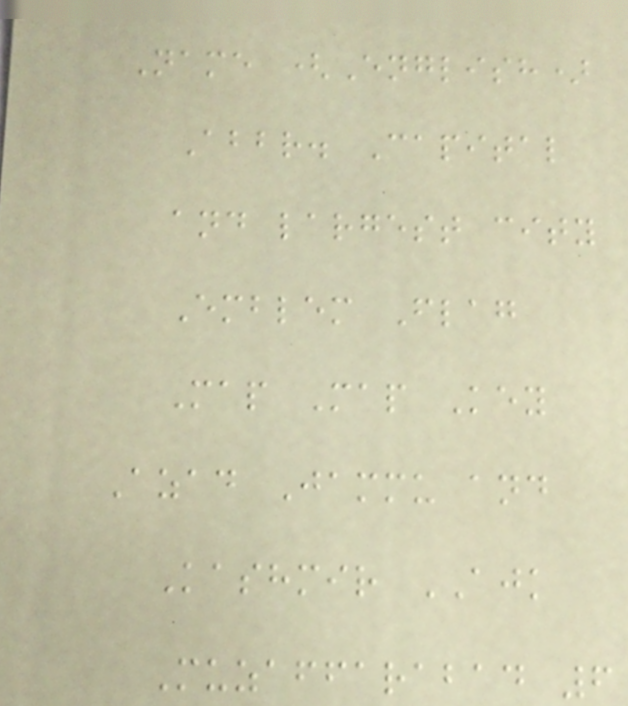Name (English)
Abbr. Capital
and largest city
Emblem Flag
Map Map Key
Azad Jammu and
Kashmir AJK
Muzaffarabad 6
